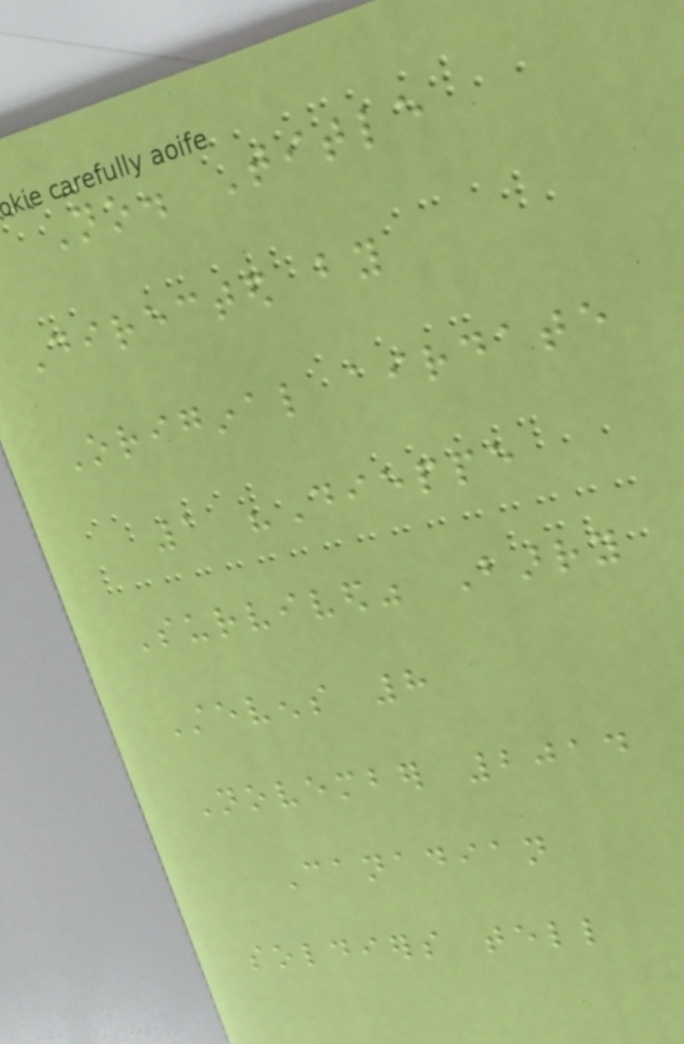No. Title
Directed by
Original airdate
1 "Dieppe
Survived" Barry
Stevens 8
November 2014
Canadian
soldiers tell
